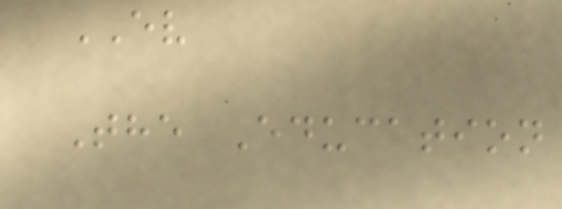EV
The Education
